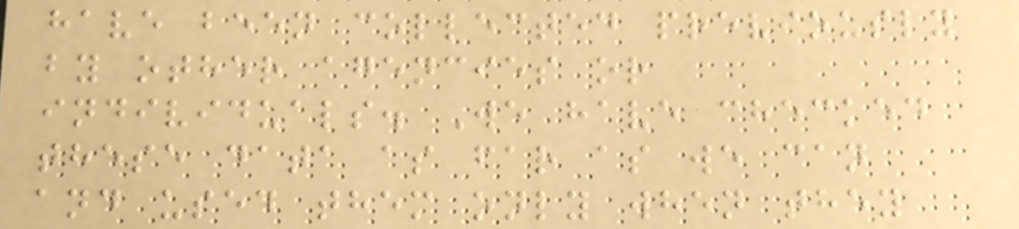have been collected previously
by other agencies or
individuals. We have checked
these data as far as we can
and used them only when they
